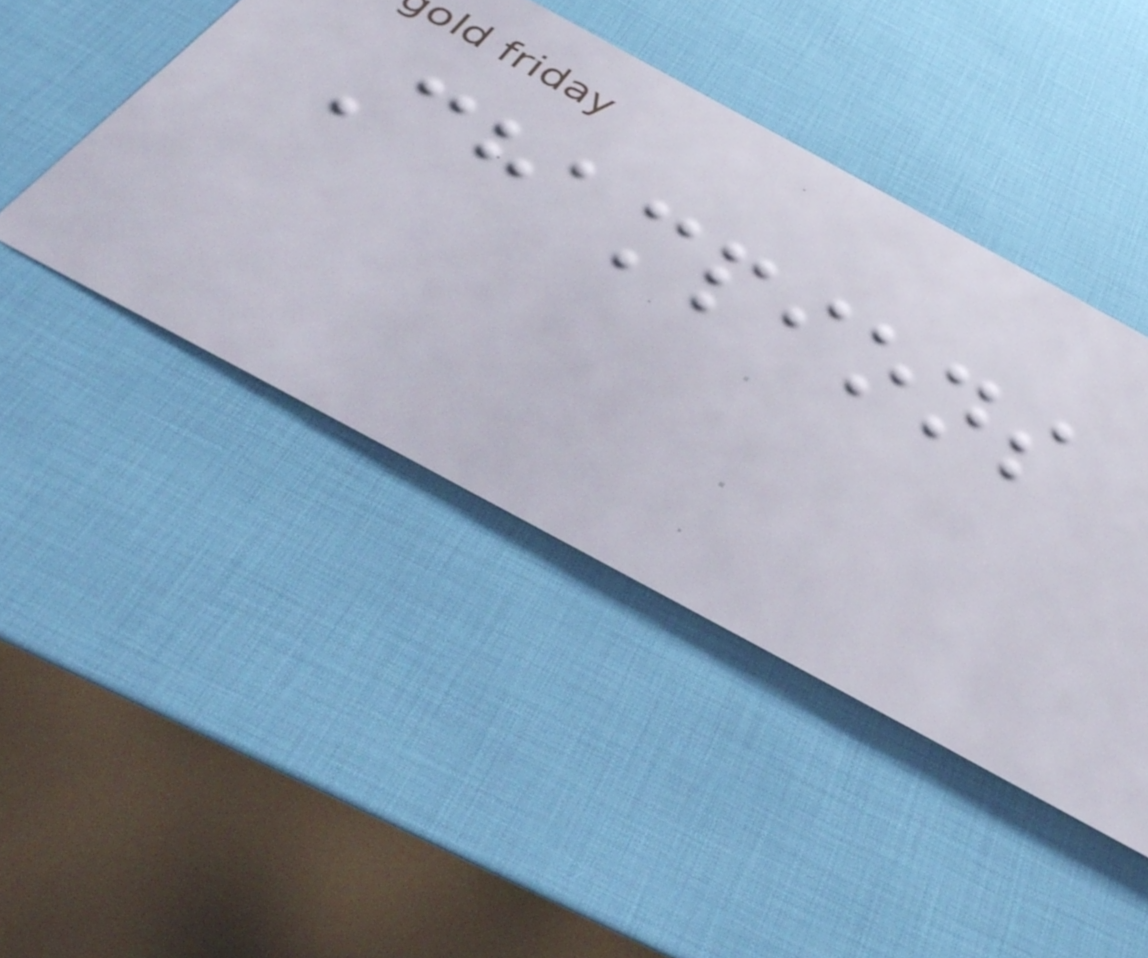Champions
